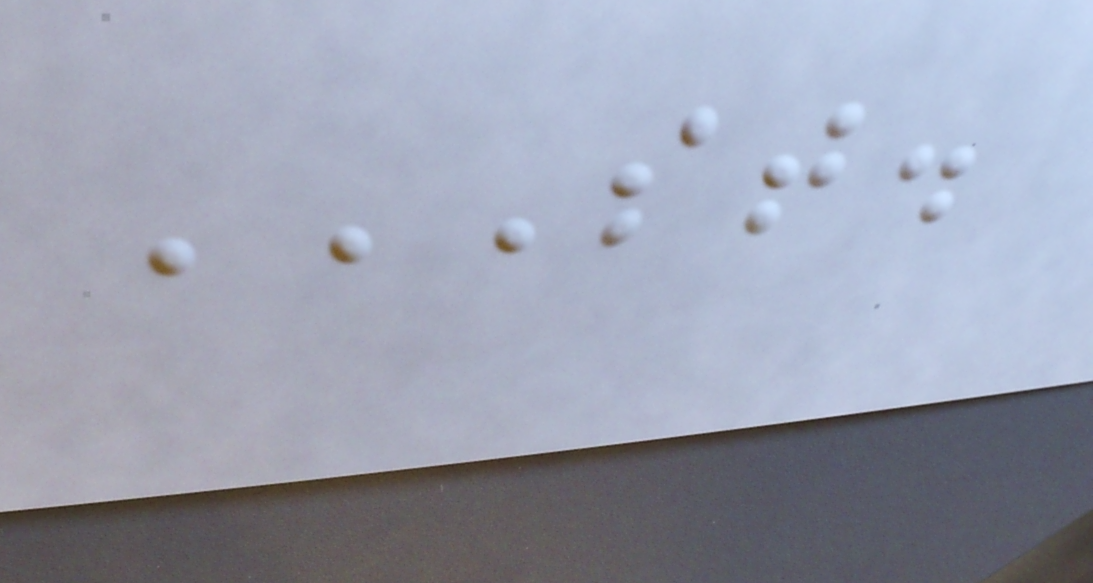ST.
